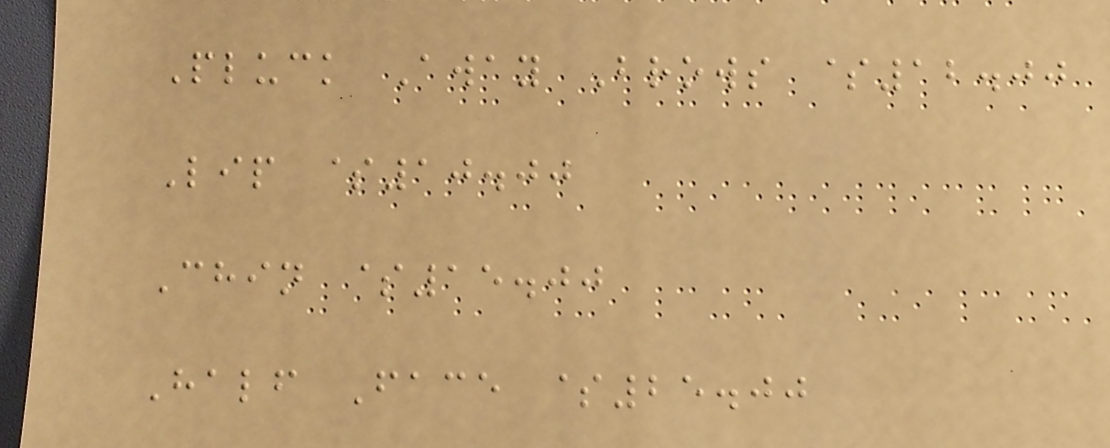Pluck Away Brows $12.00
Lip $10.00
Chin $15.00
Half Face $25.00
